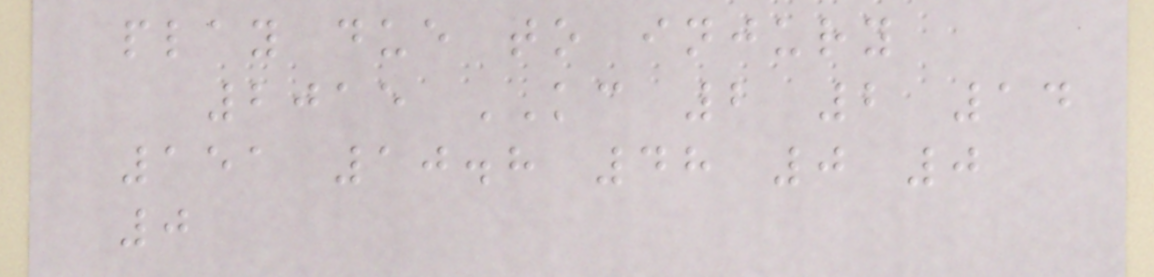play due to injury
2015 KC 2 2 14
151 10.8 48 0 0
0
